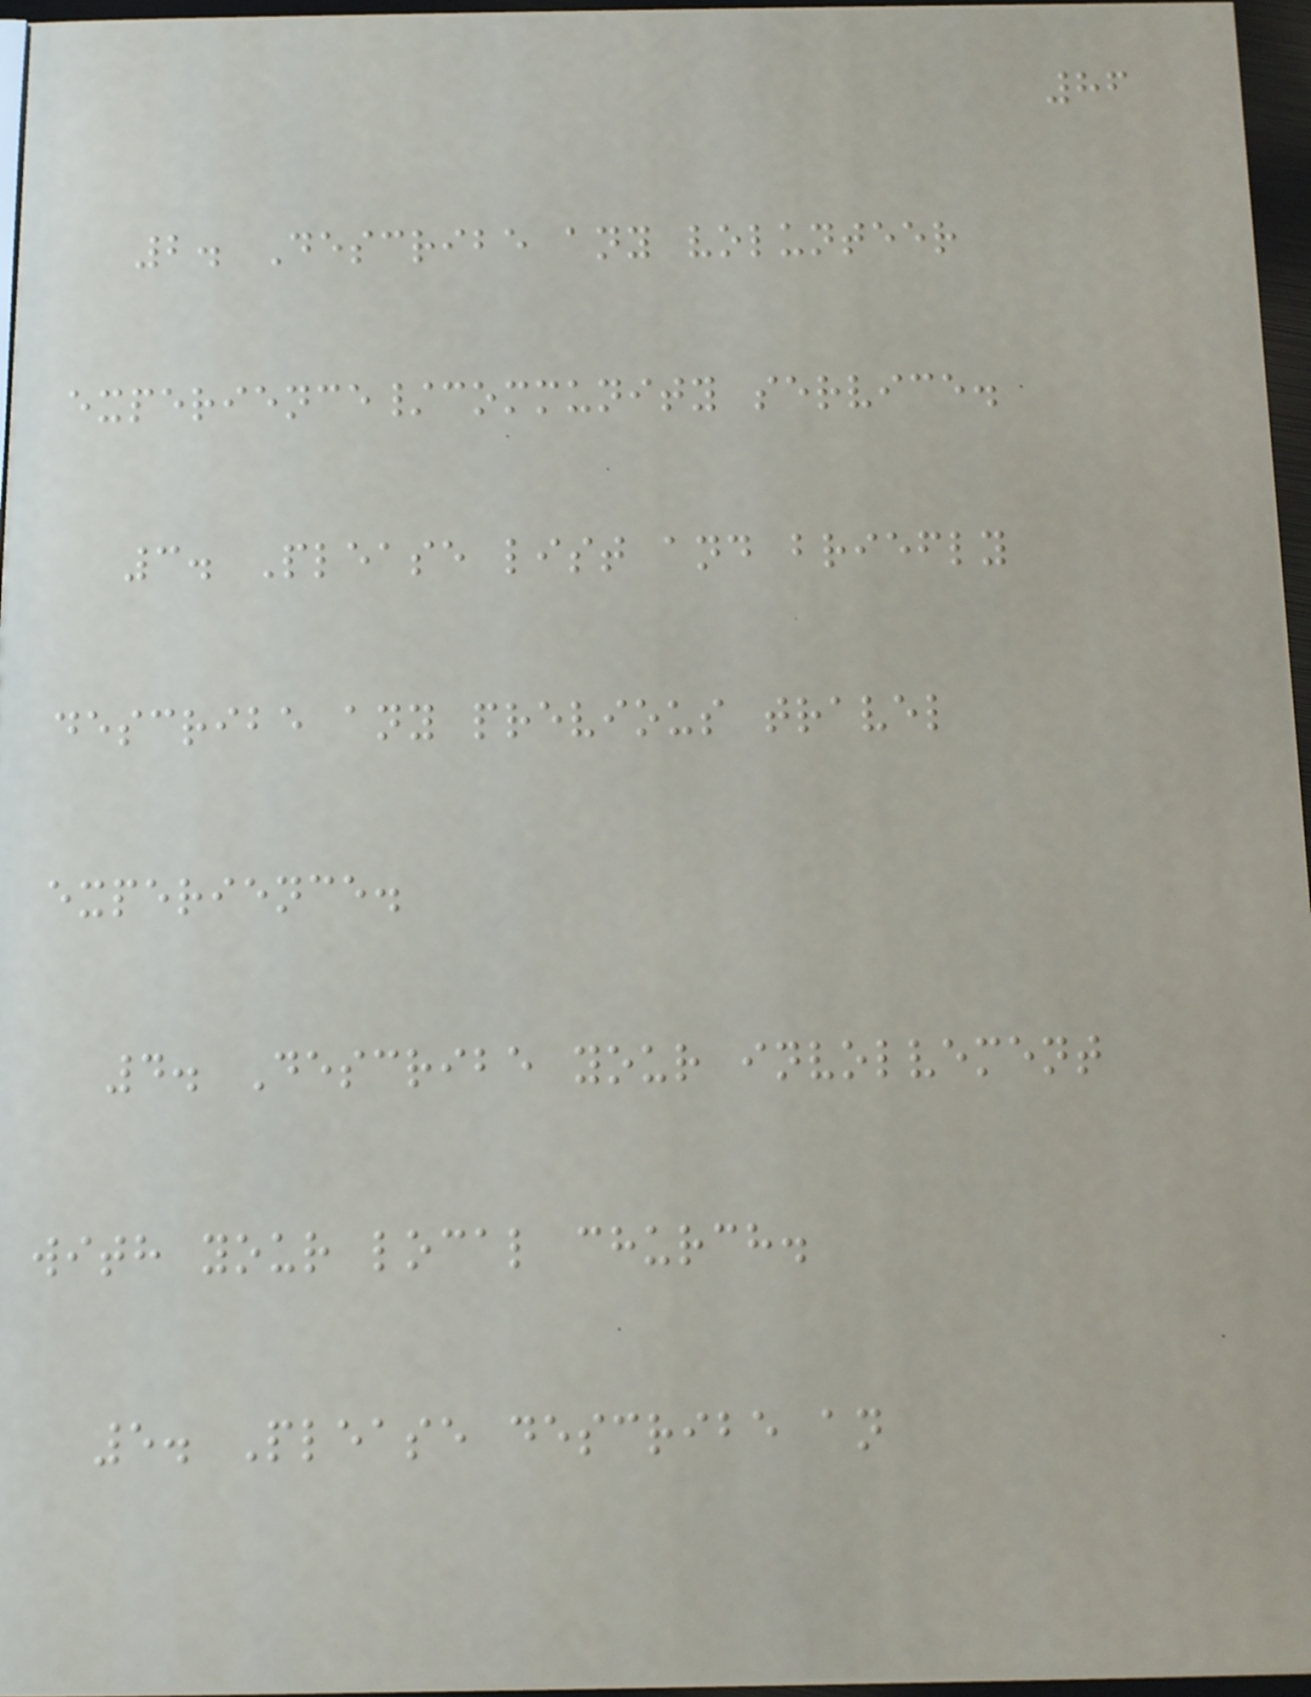86
2. Describe any volunteer
experience/community service.
3. Please list and briefly
describe any previous travel
experience.
4. Describe your involvement
with your local church.
5. Please describe an
